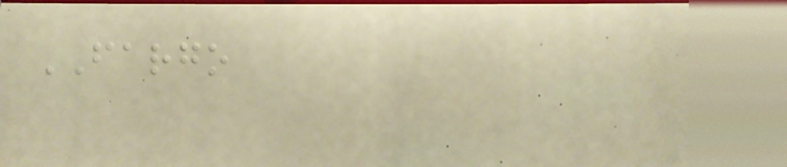FARGO
